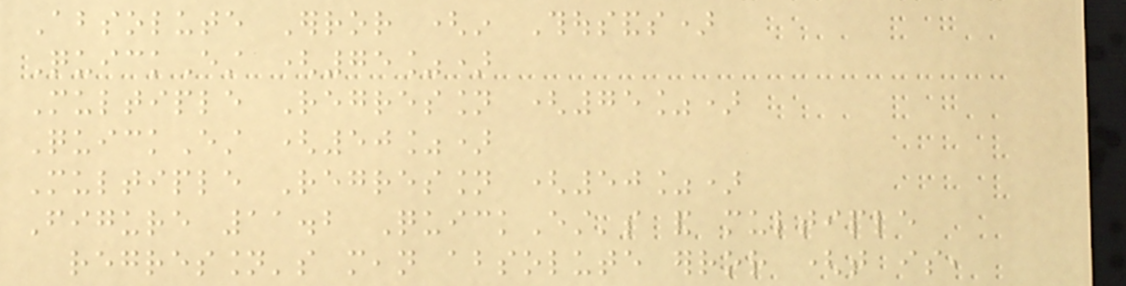Absolute Error (in Thousands)
QuickEst (75%)
Multiple Regression (75%)
QuickEst (50%)
Multiple Regression (50%)
Figure 11.2 QuickEst's and multiple
regression's mean absolute error (that is,
